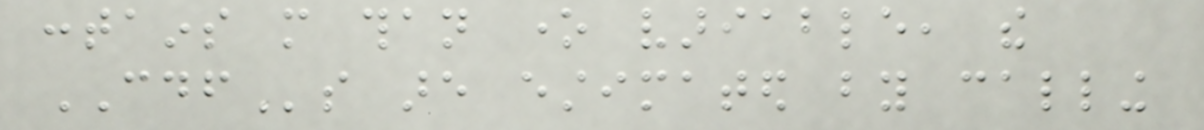contains more than one variable, the
CDFs are estimated by calling
